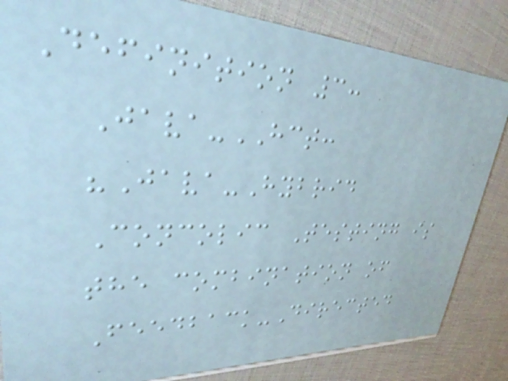Definition 3:
Java-HCT:
"Java-Hybrid
Concolic Testing is
the combination of
Feedback-Directed
